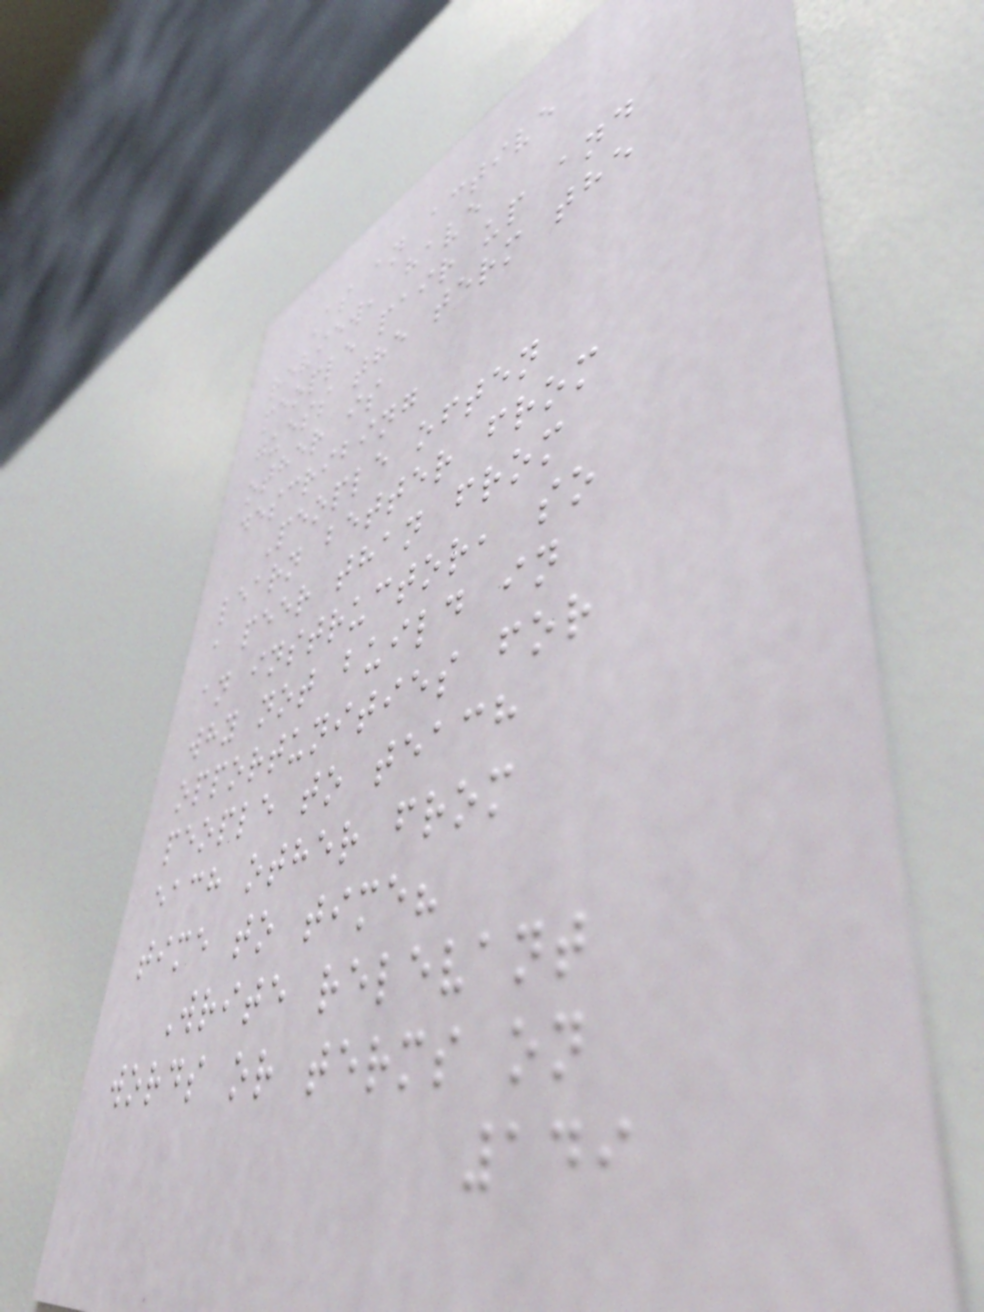As an active
review, have
people pair up and
guess the term the
other is
describing
People often
learn better from
a peer than from
an instructor, so
why not build in
opportunities for
people to teach
each other from
time to time?
Write relevant
words or terms on
149
